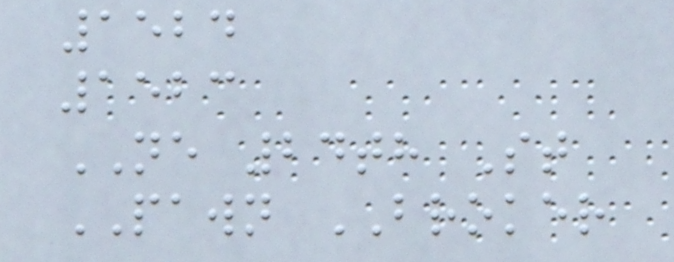1524
1523
NE 24th St
PAWN BROKER
